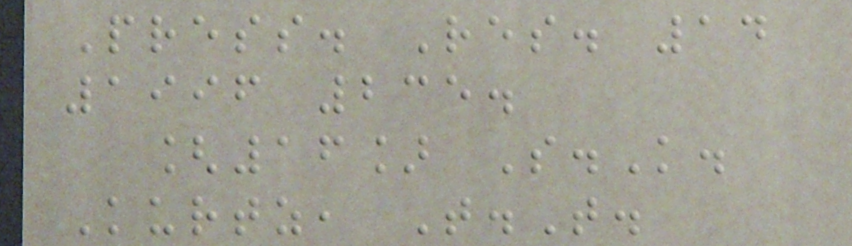Press. Res. 14
1996 235.
[16] S.K.
Kurtz, T.T.
